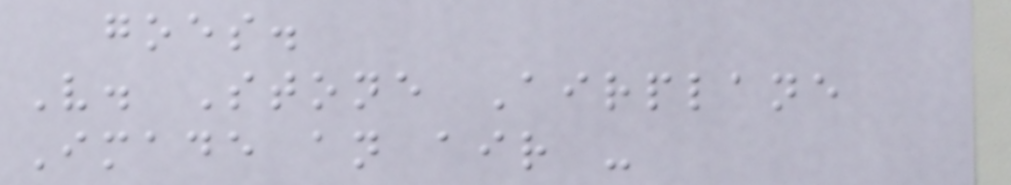goes.
V. Stone Airplane
Imade an air -
